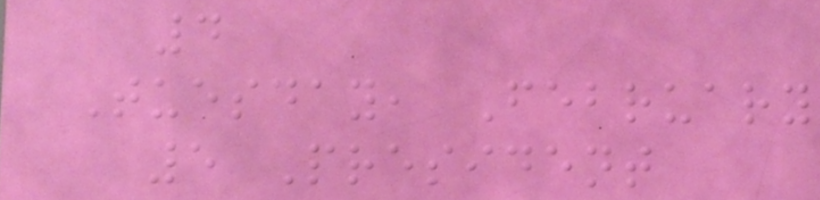4
Tuesday, February
5 President
